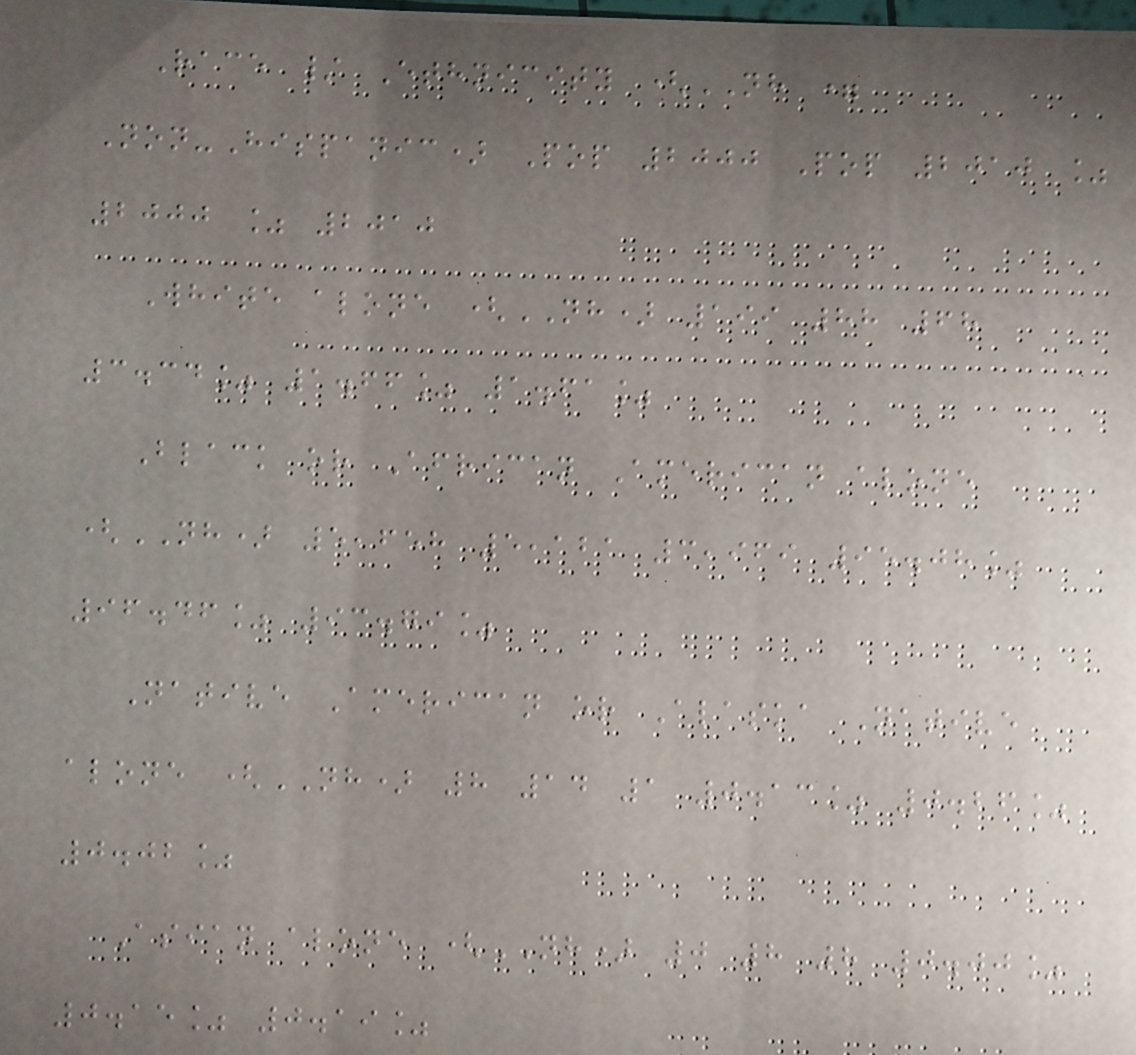Race / Ethnicity (NH =
Non-Hispanic) Pop 2000 Pop 2010 %
2000 % 2010
White alone (NH) 199 88 68
3.34% 1.66% 1.61%
Black or African American alone
(NH) 5,658 5,121 3,969 95.08%
96.46% 93.79%
Native American or Alaska Native
alone (NH) 8 14 1 0.13% 0.26%
0.02%
Asian alone (NH) 0 8 8 0.00%
0.15% 0.19%
